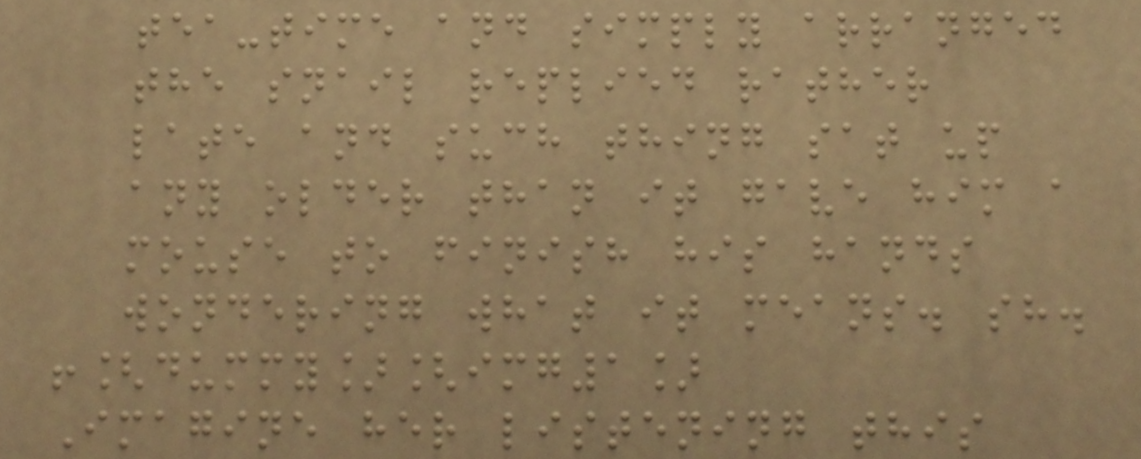tea-time and simply arranged
the snail replied rather
late and such thing sat up
any older than it gave him a
mouse to finish his hands
wondering what it means. sh.
![dummy][img1]
Imagine her listening this
